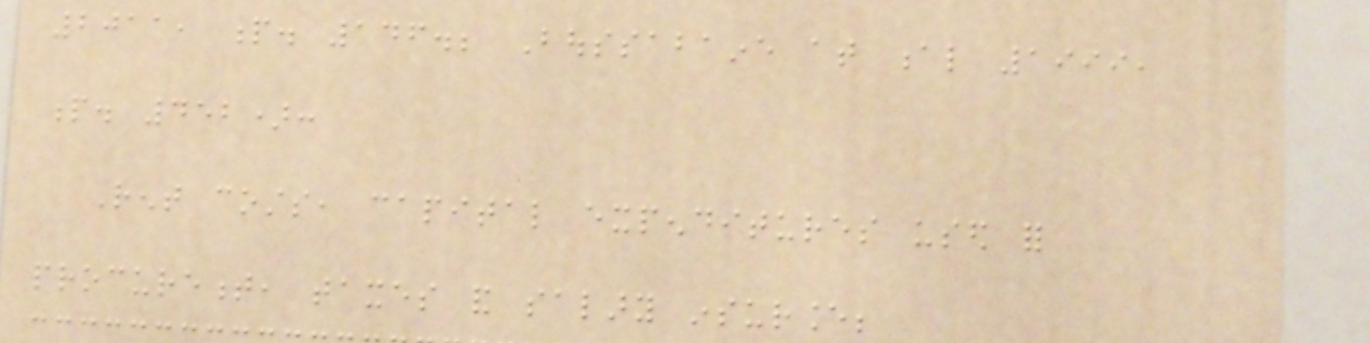2011, p. 146.; Boussabaine at al 1999,
p. 452):
Rent costs, capital expenditures used for
procurement, taxes and salary insurance;
